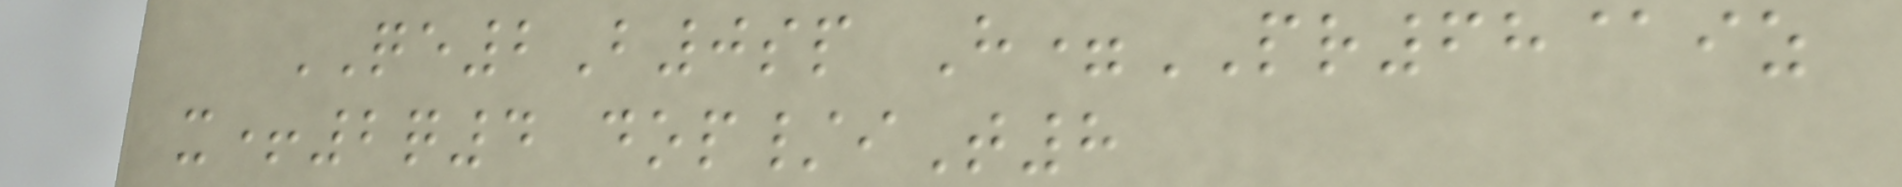QE2B0sp H=PR68@iz
x+2q4 dop/iT8
